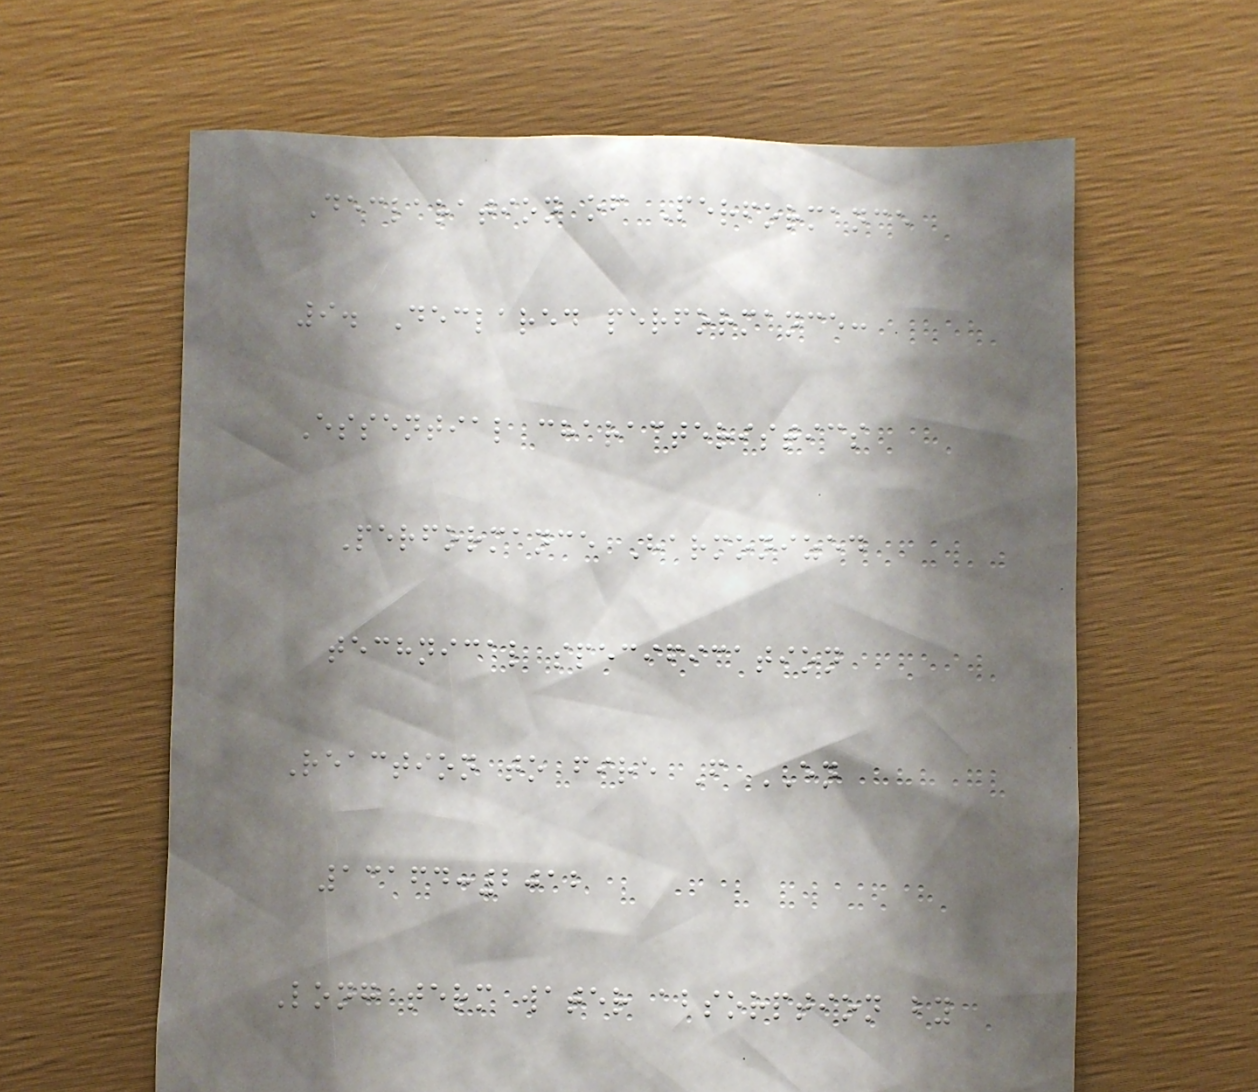Declaration of Performance
9. Declared performance:
Essential characteristics
Performance Harmonized
technical specification
Reaction to fire F EN
13164:2012
Long term water absorption by
